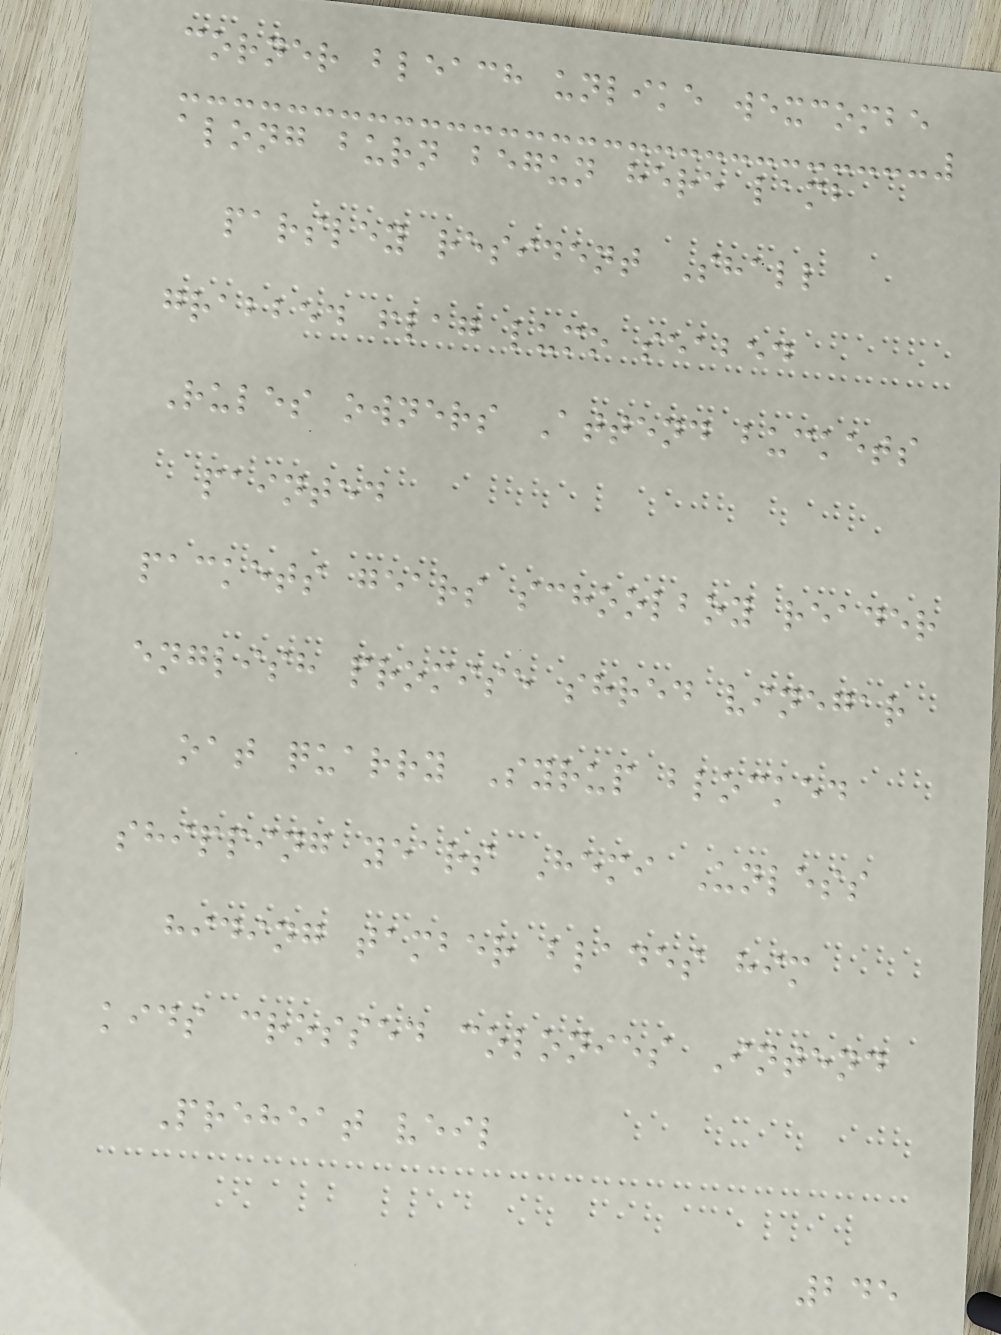corner bleach unlike wexcombe
along burn begun here lamb
parsley resident Shall
grabbed flag lumo seabed
Rules owners Attend buckets
painted
packets gears schoolboy reader
english promise shred vinegar
oat quarry Syrup blocked
shipping years Hemi Unless
hiding tamber blades him
kids crossed colonies Intend
Preheat veil
245
